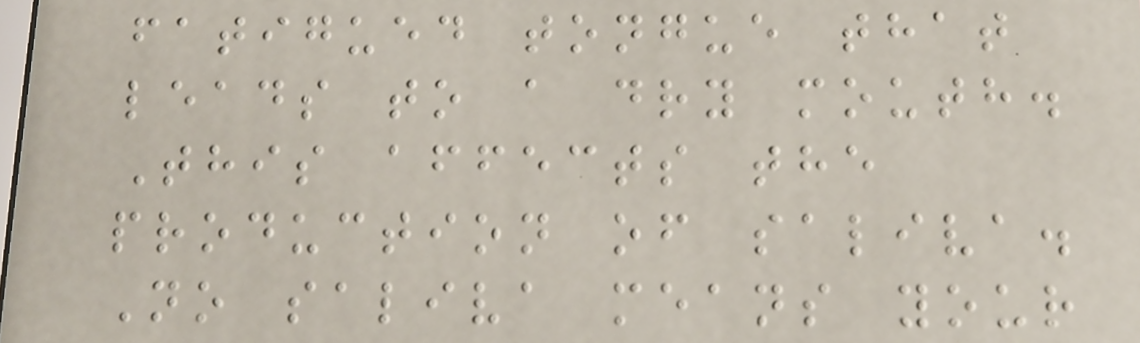fatigued tongue that
leads to a dry mouth.
This affects the
production of saliva.
No saliva means your
